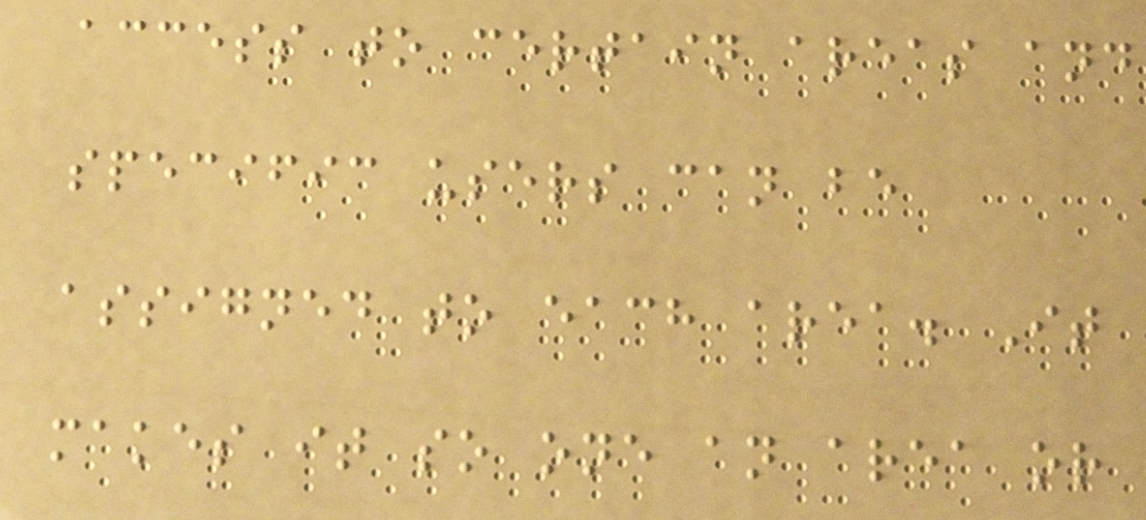access to certain areas and
specific users can be
assigned to each area. It
makes it so one an area or
